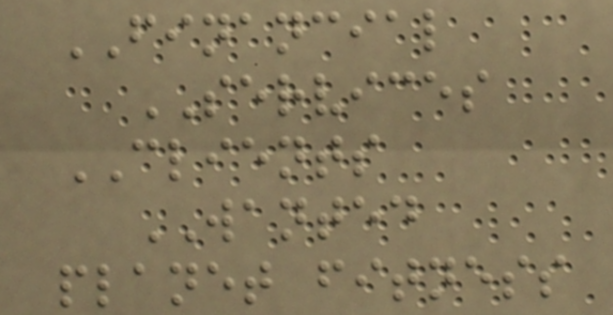FINANCIAL
SERVICES
CLIENTS
WANTED
planet fitness
